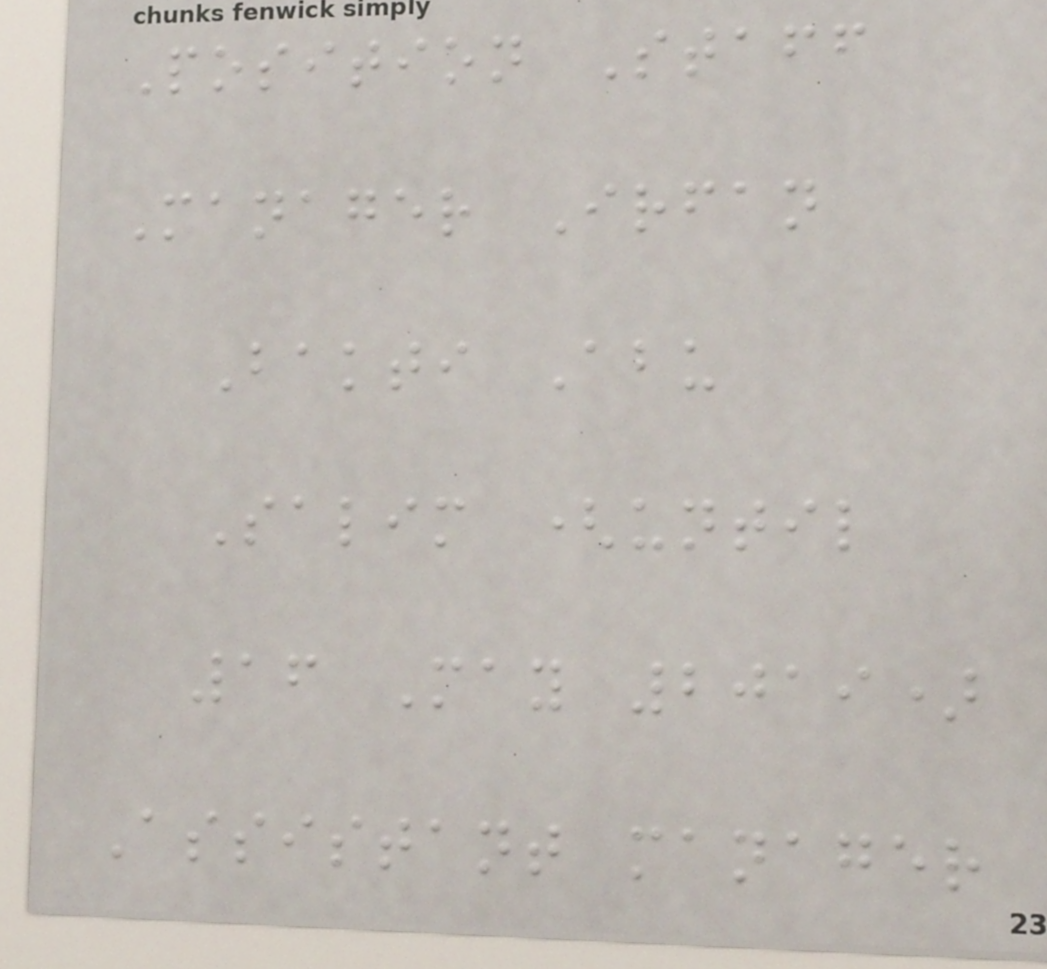Position Staff
Manager Irfan
Bakti Abu
Salim (until
16 May 2019)
Assistant manager
